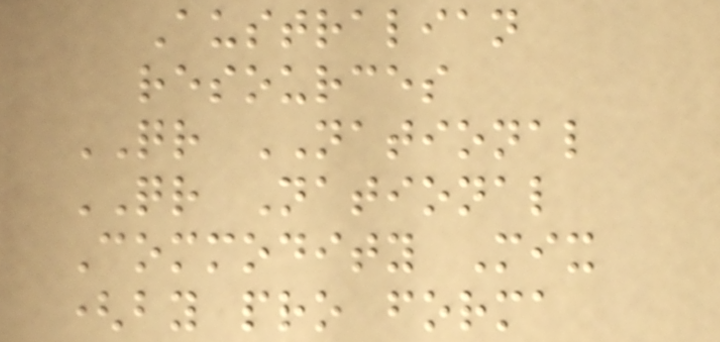Australian
resources
QR NATIONAL
QR National
Commodity Mix
(by pro forma
